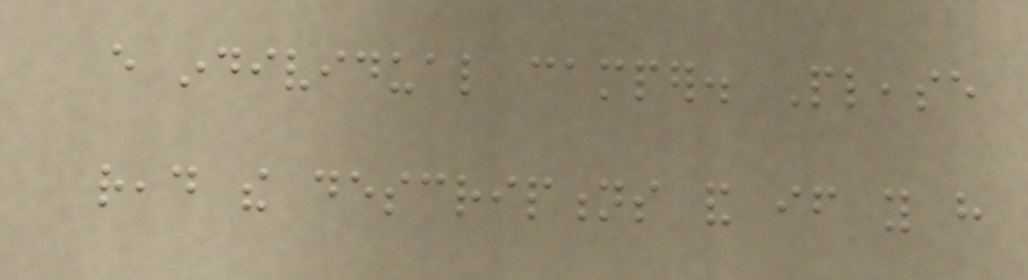every individual camper. Please
read the descriptions and if you have
